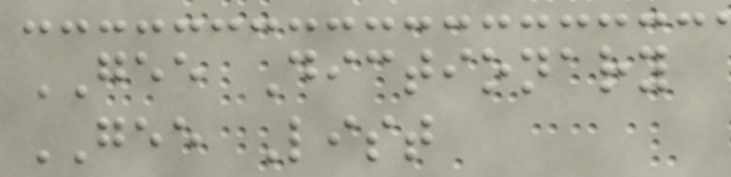GEE Dictionary
GEE List
